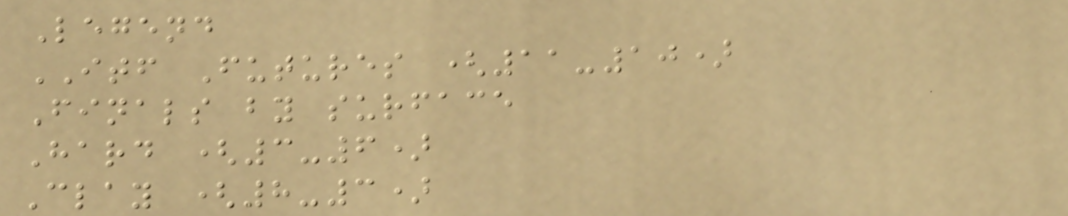Legend
ITF Futures (11-10)
Finals by surface
Hard (3-6)
Clay (8-3)
